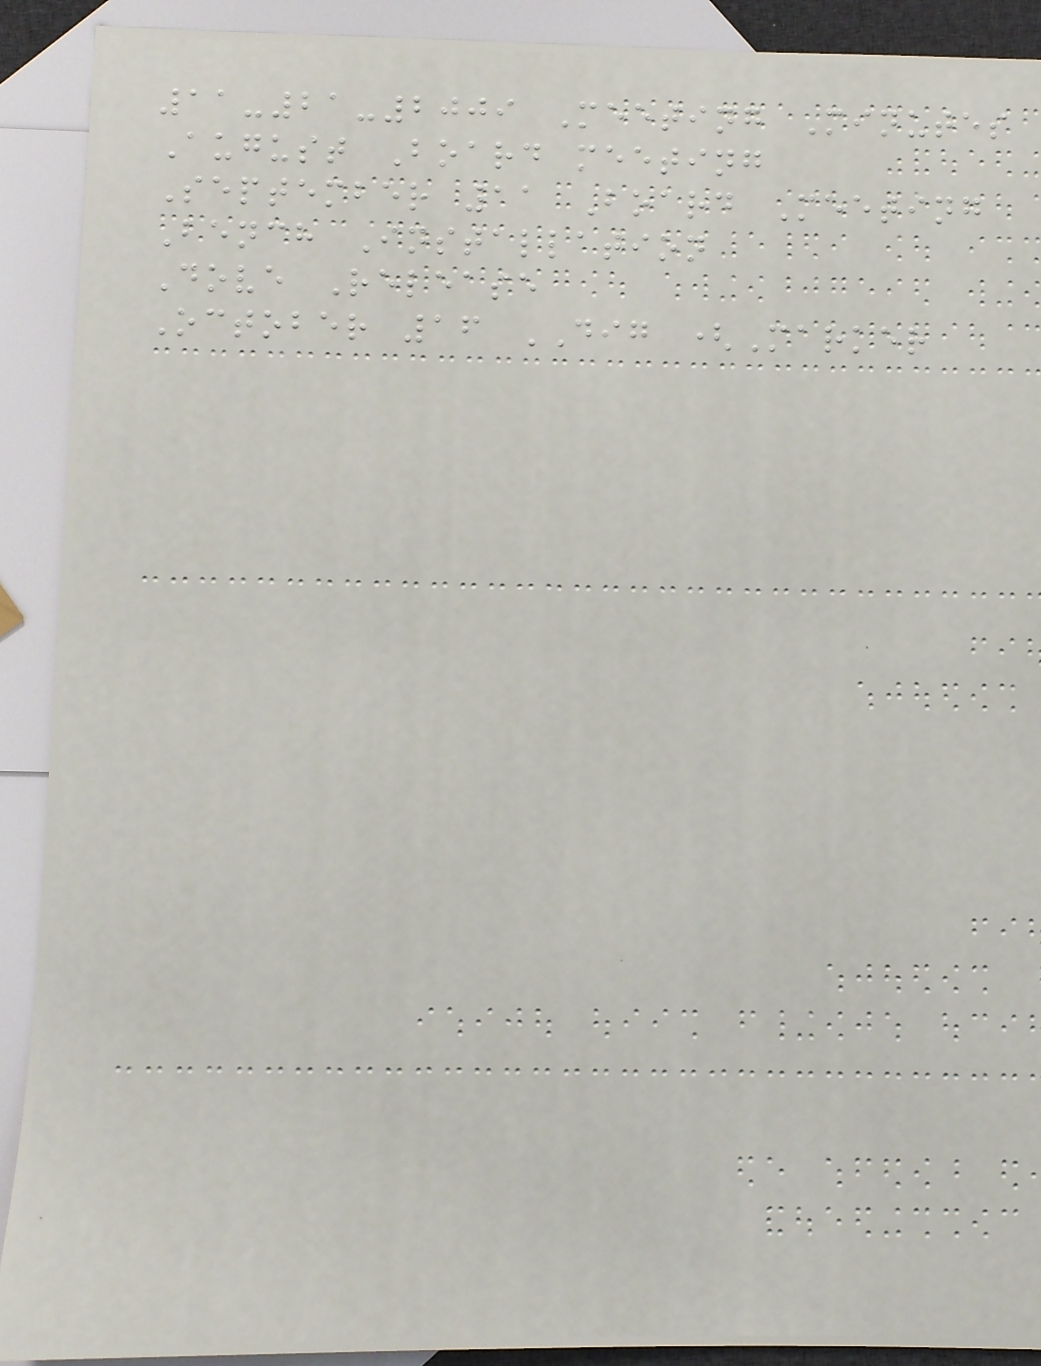11-21-2009 Meeting Minutes
August Board meeting
September 11 Board Meeting
Bench Installation
Dove Release
October 16 DIG (Marker
